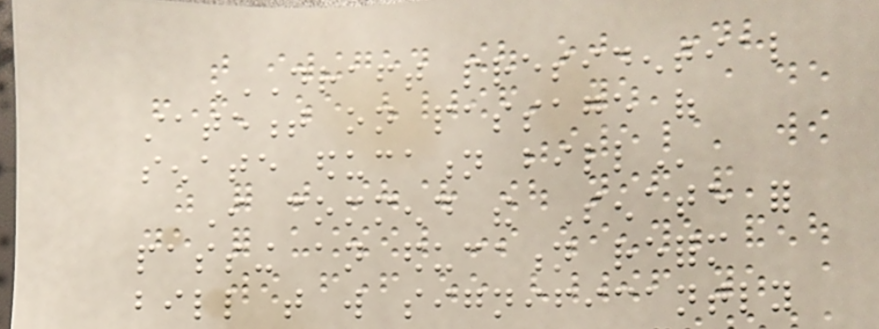DRAFT PRESIDENTIAL
STATEMENT ON PASSAGE OF
SENATE EDUCATION BILL
I commend the Senate for
passing an education reform
bill that will significantly
